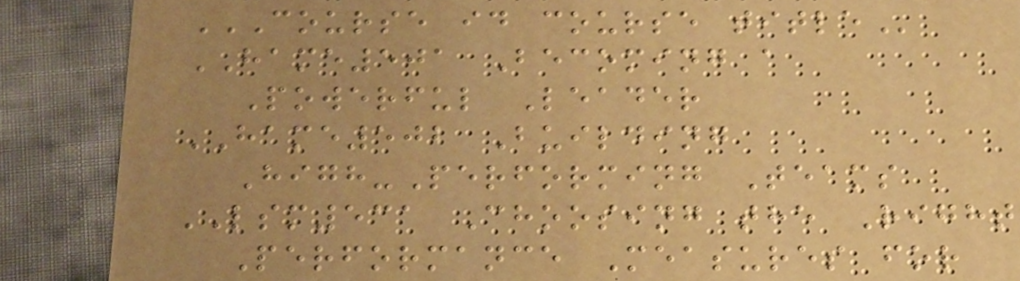COURSE ID COURSE TITLE
HAME501 Becoming a
Powerful Leader
HAME502 Building
High-Performing Teams
LSM531 Choosing the Right
Performance Measures for
